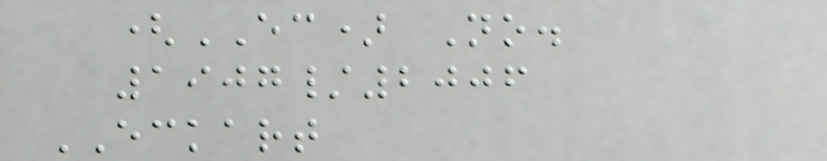(EC) No.
1907/2006
ECKART
